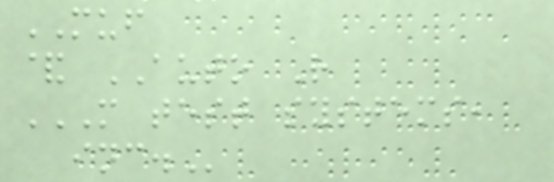MUF
& AUTO R
M TEST SYSTEMS,
INC.
